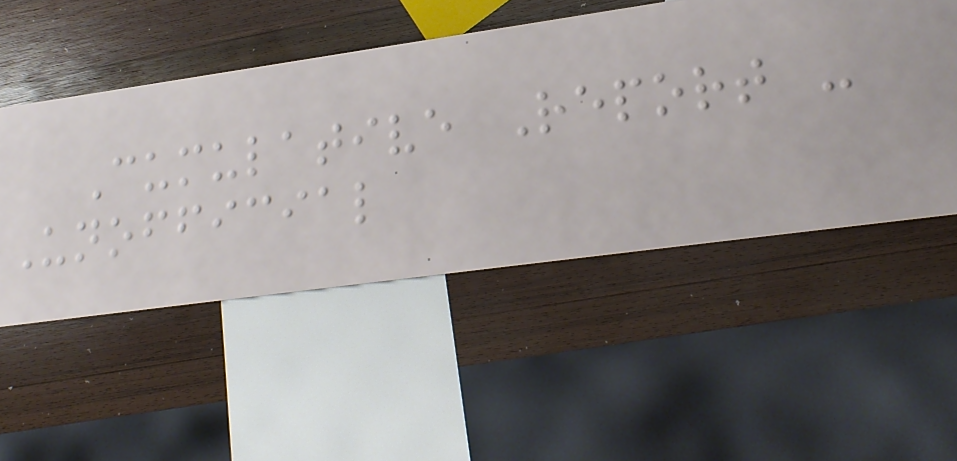Cumulative Report -
Unofficial
